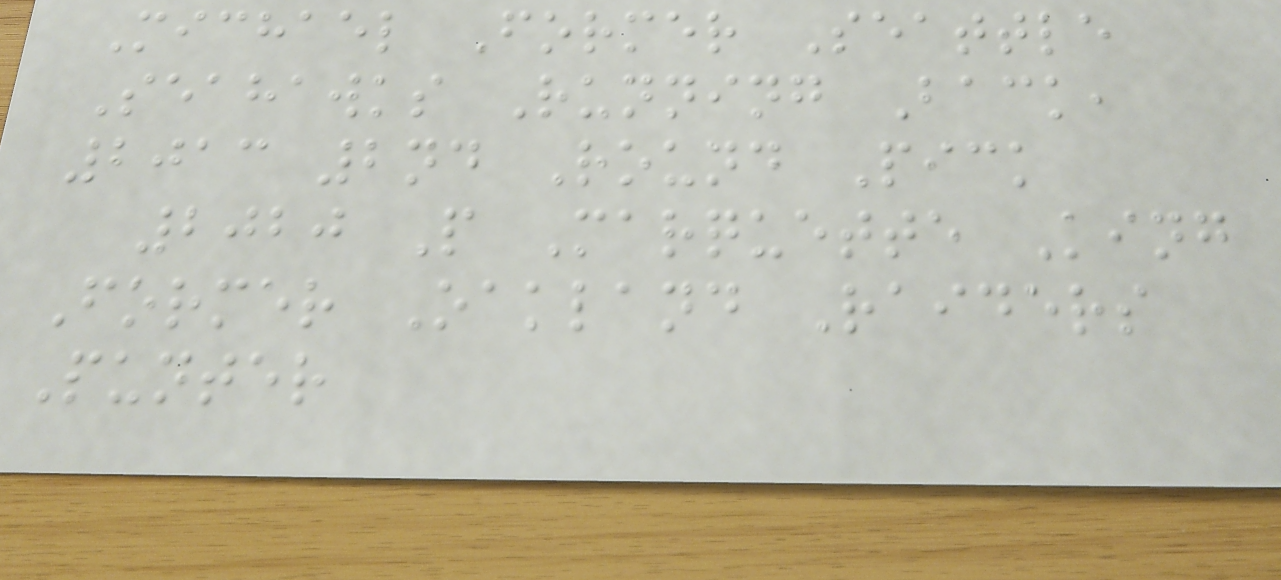Michael Former Seattle
Seahawks Running Back,
2013 2nd Round Pick
2020 P Marquette King
Former Oakland Raiders
Punter
